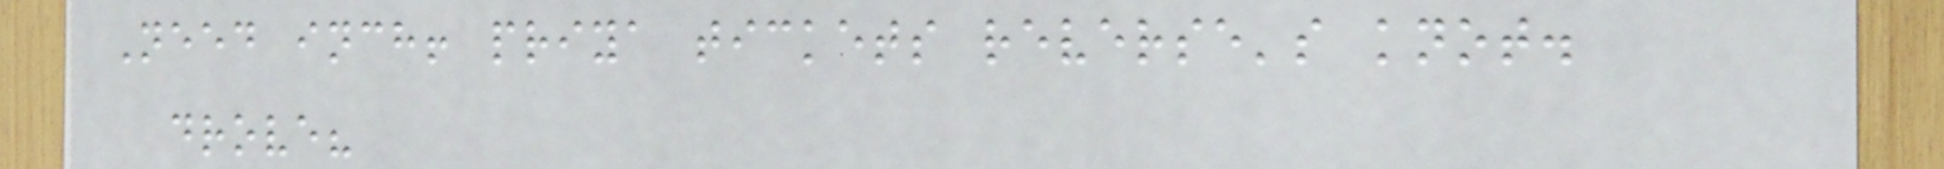Need inch! priya tickets reverse's knot.
drove?
